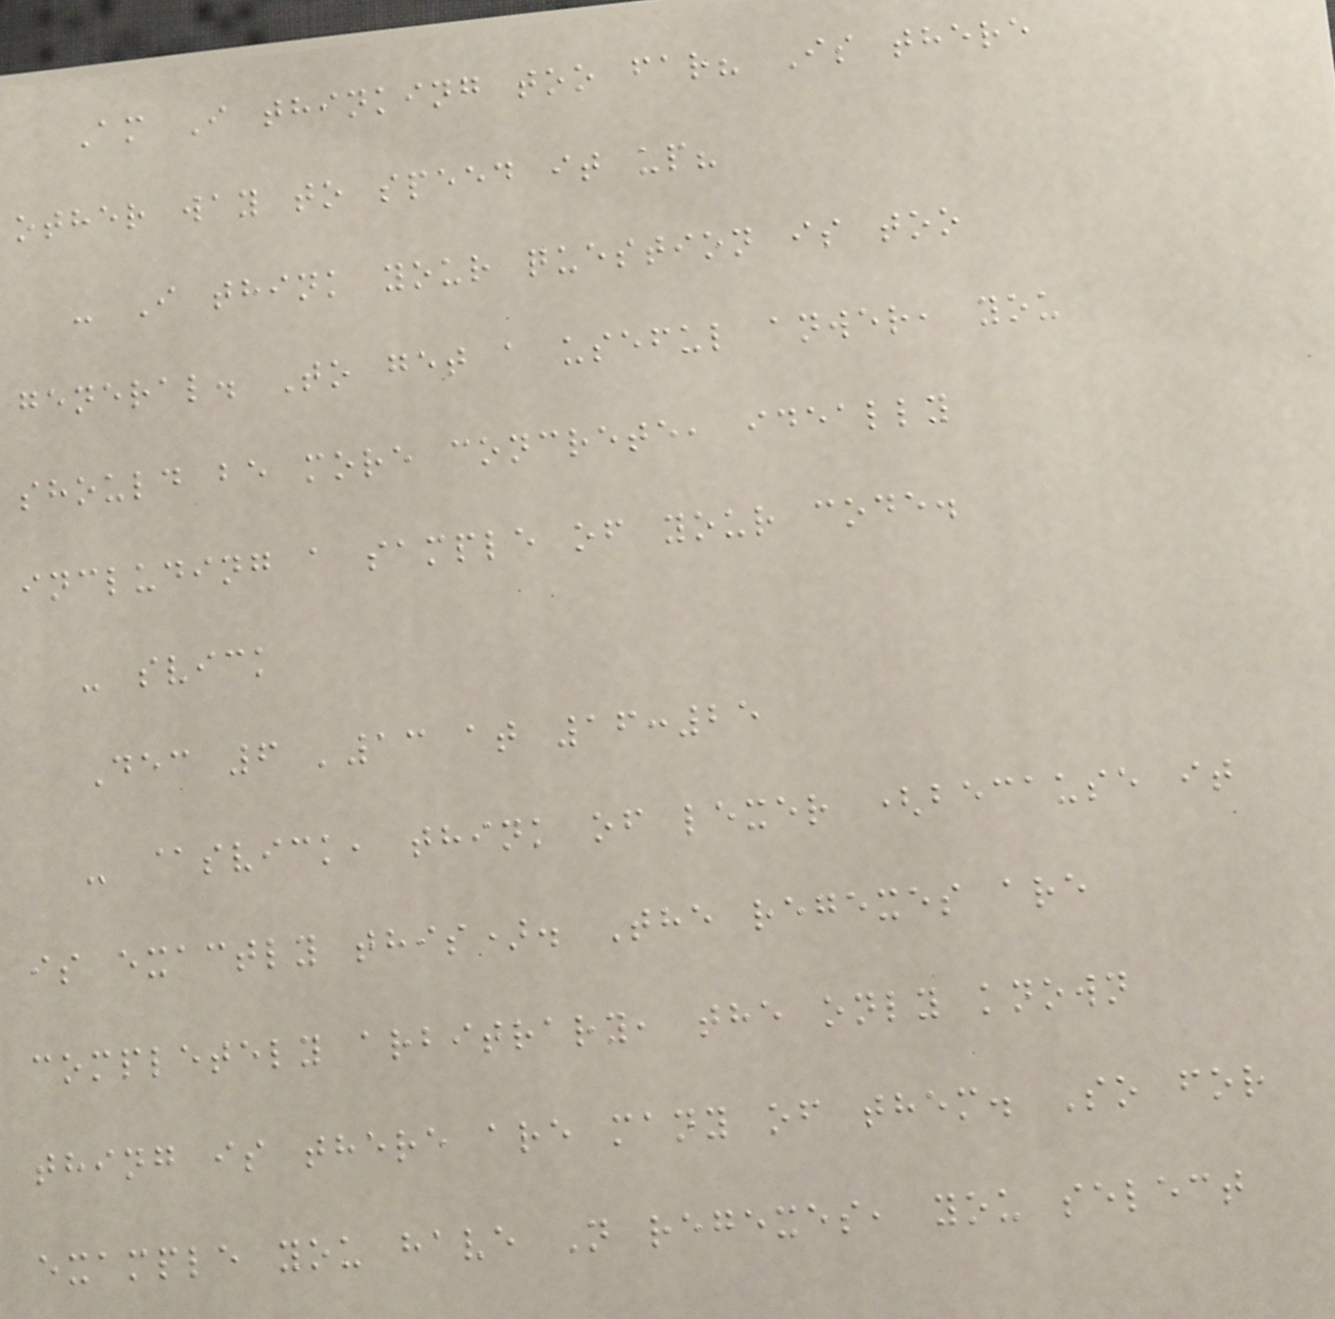Am I thinking too far? Is there
other way to speed it up?
- I think your question is too
general. To get a useful anwer, you
should be more concrete, ideally
including a sample of your code.
- svick
Dec 6 '13 at 16:25
- @svick, think of lexer (because it
is exactly this). The regexes are
completely arbitrary, the only known
thing is there are many of them. So for
example you have N regexes, you select
